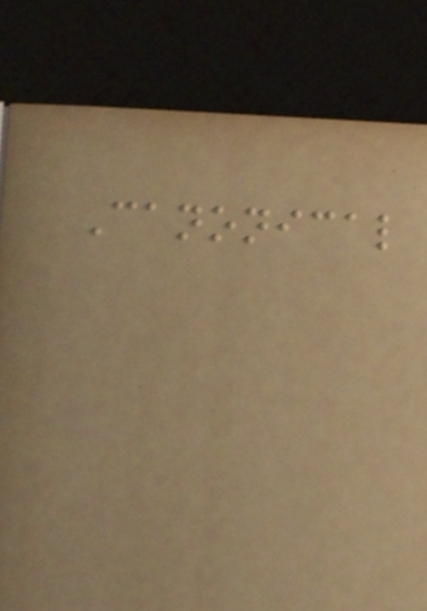Canonical
